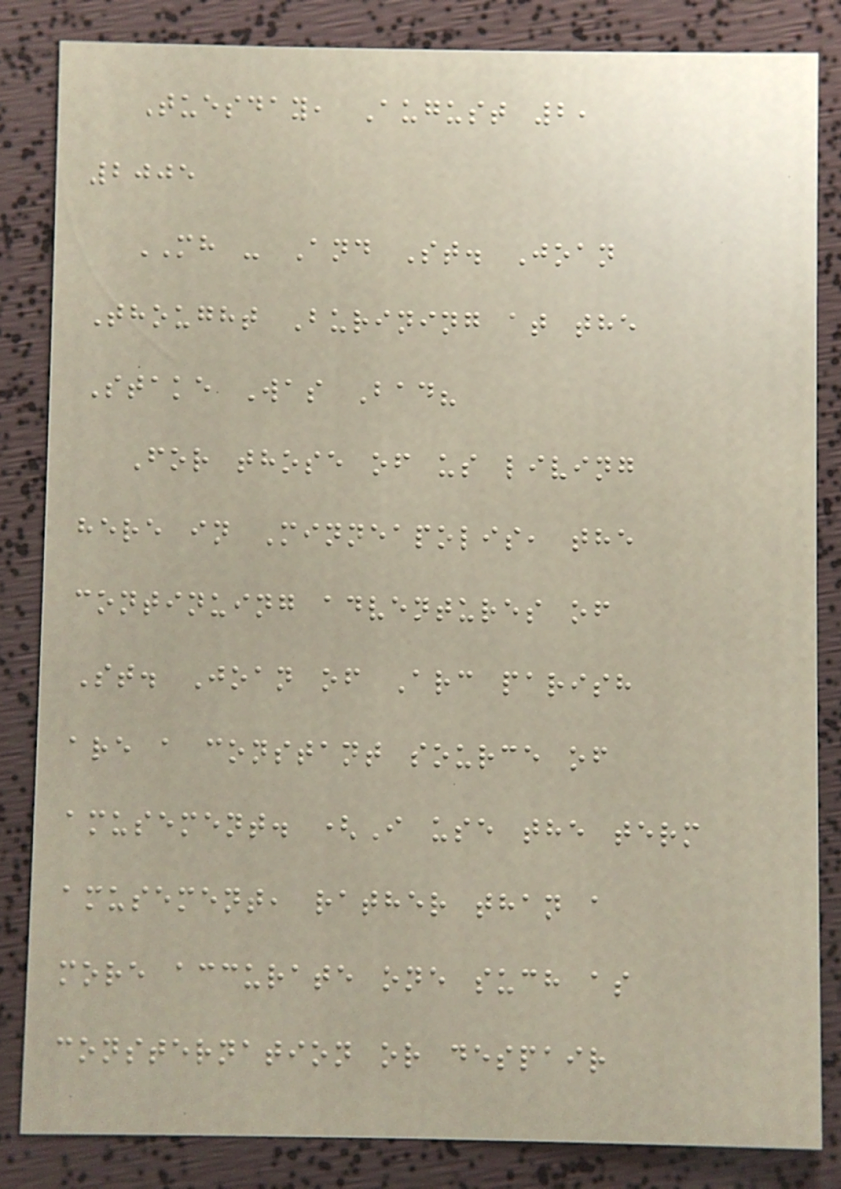Tuesday, August 2,
2005
MH - And St. Joan
Thought Burining at the
Stake Was Bad?
For those of us living
here in Minneapolis, the
continuing adventures of
St. Joan of Arc parish
are a constant source of
amusement. (I use the term
amusement, rather than a
more accurate one such as
consternation or despair
